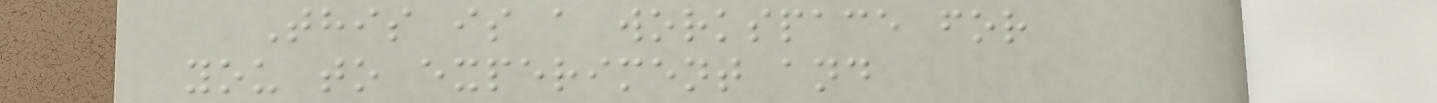This is a workspace for
you to experiment and
